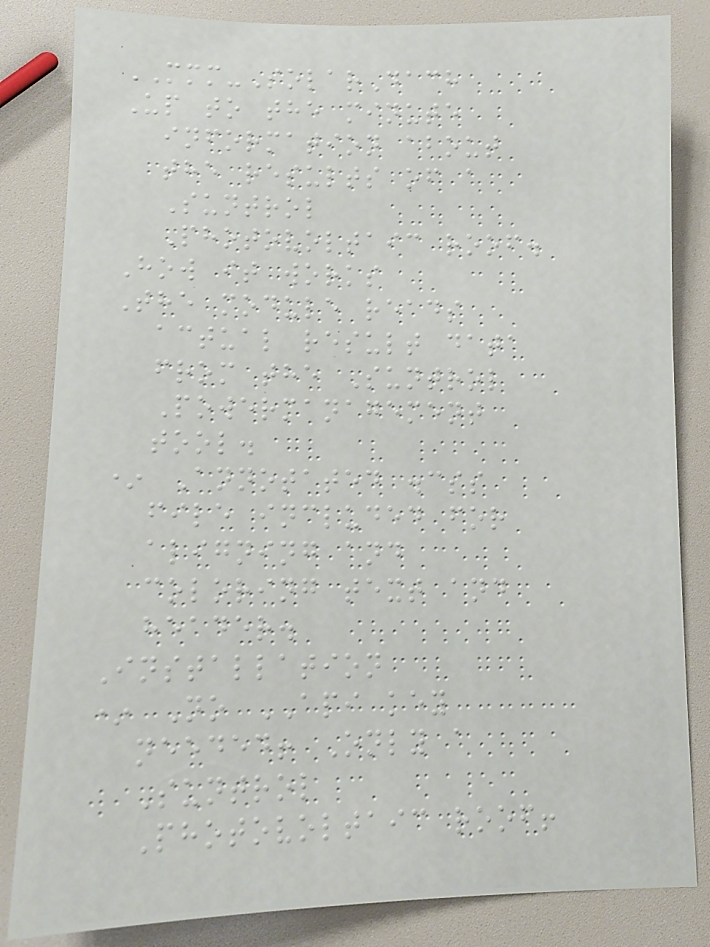MMM-SolarDach
Up to the minute
information about
the results of a
Suntrol
Photovoltaic roof.
How it works
The module reads
actual result data
from the Suntrol
Powermanagement
tool.
* Annotated .css
file included for
aligning and
coloring text and
header.
Installation
* No API key
needed! Only a
Suntrol
Photovoltaic roof!
